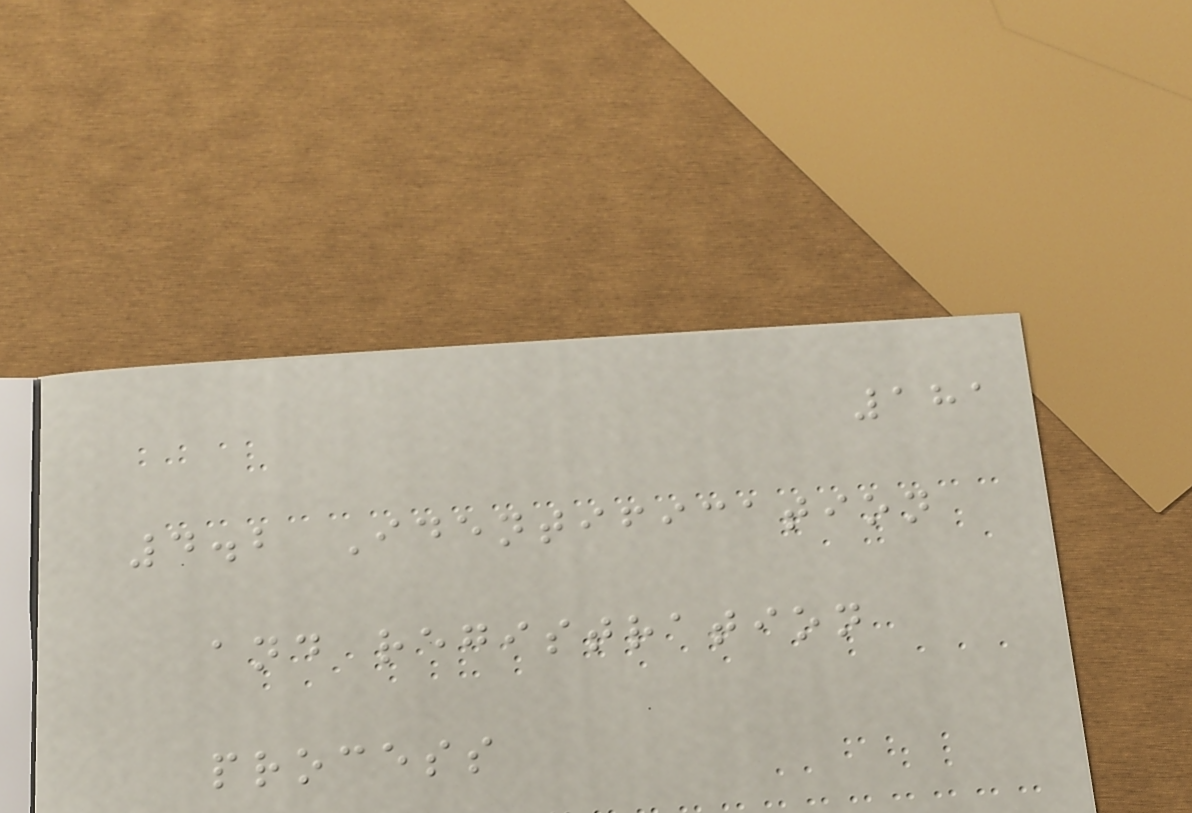181
4.2 Identification
and registration
process
